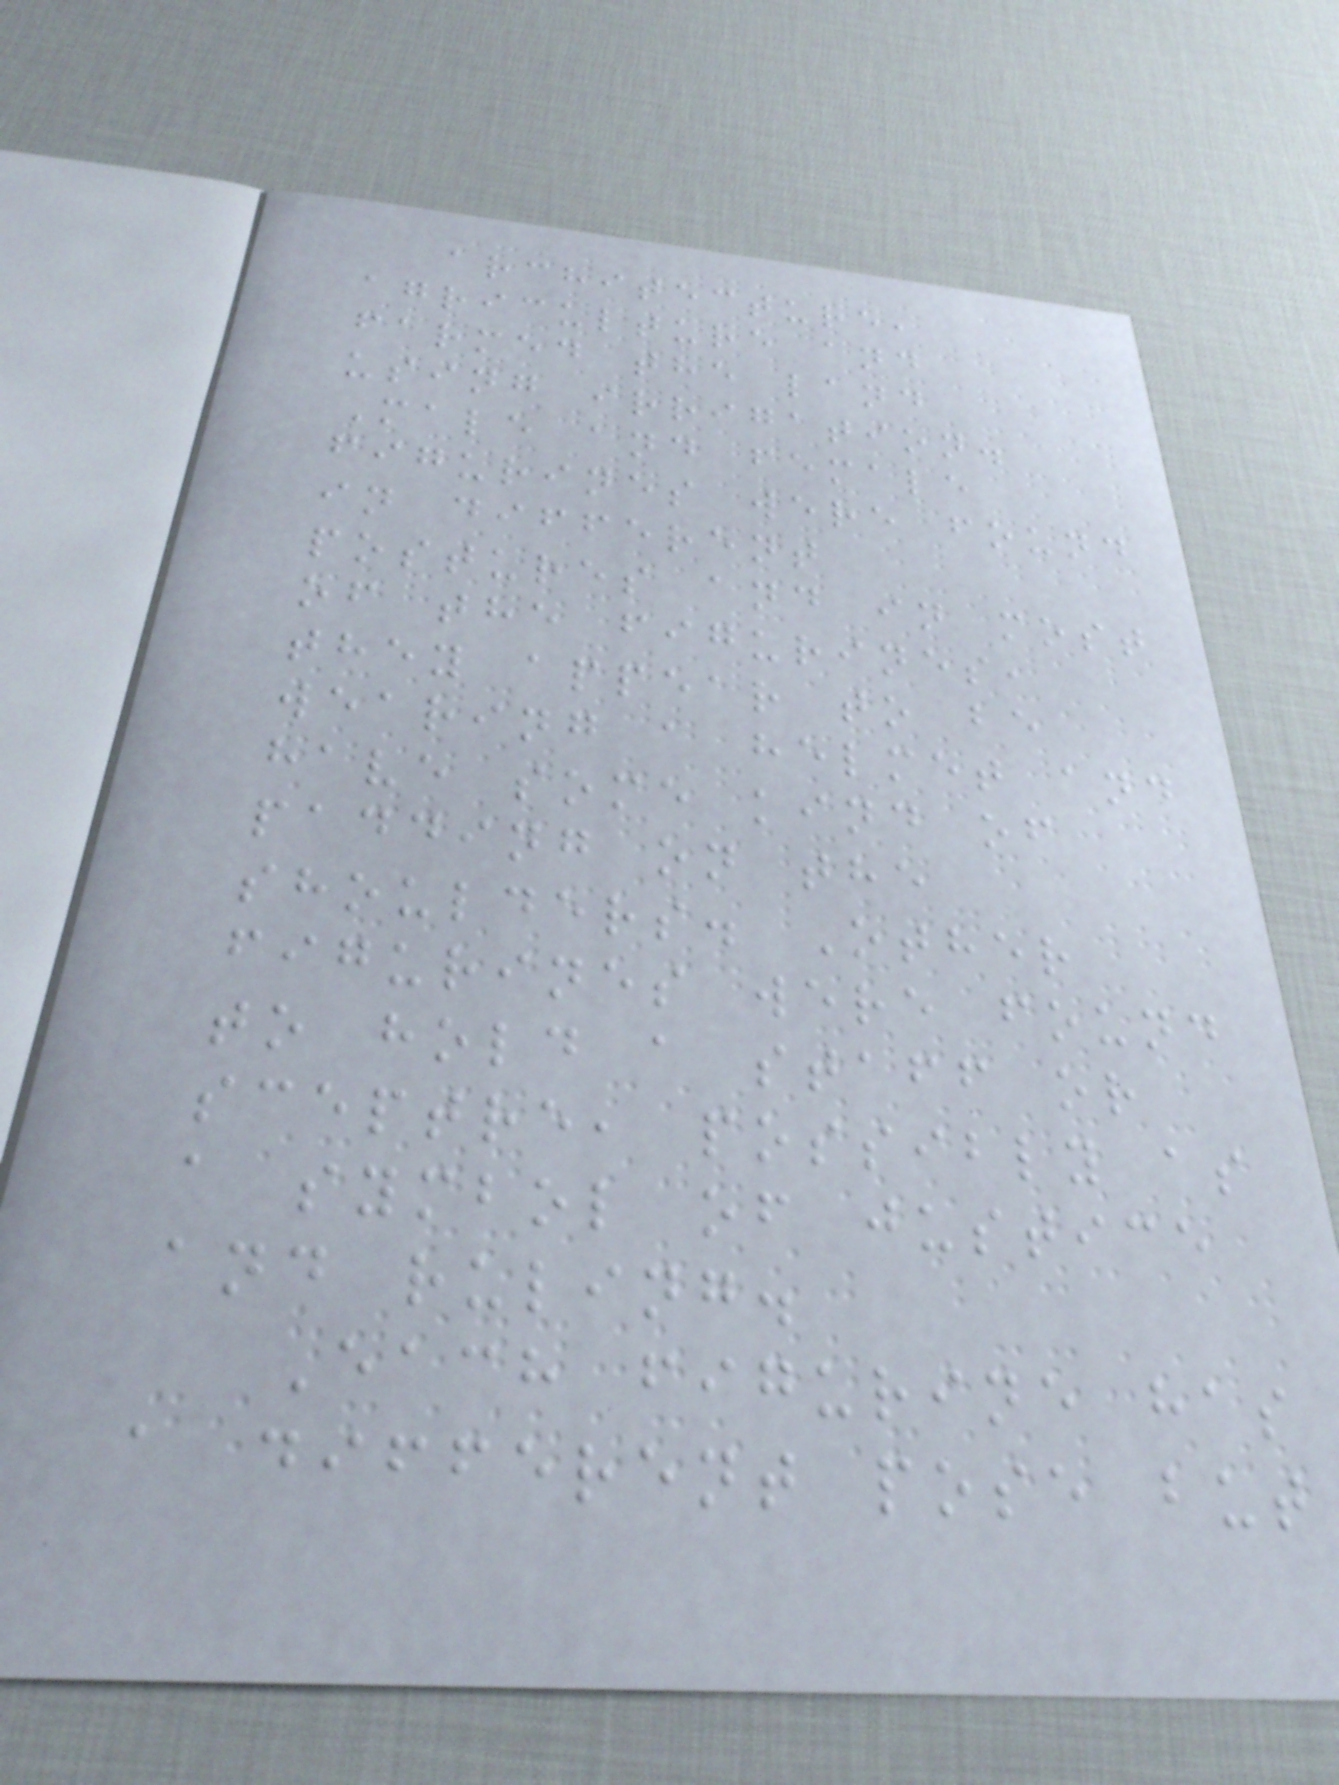architecture,
agriculture and
farmed the land
using irrigation.
Male and female
figurines were found
in different
postures and in most
of the figurines,
they appear to be
wearing a helmet and
have some kind of
padding on the
shoulders. Other
figurines were found
to hold a staff or
sceptre, possibly as
a symbol of justice
and ruling.
Each figurine has
a different pose but
